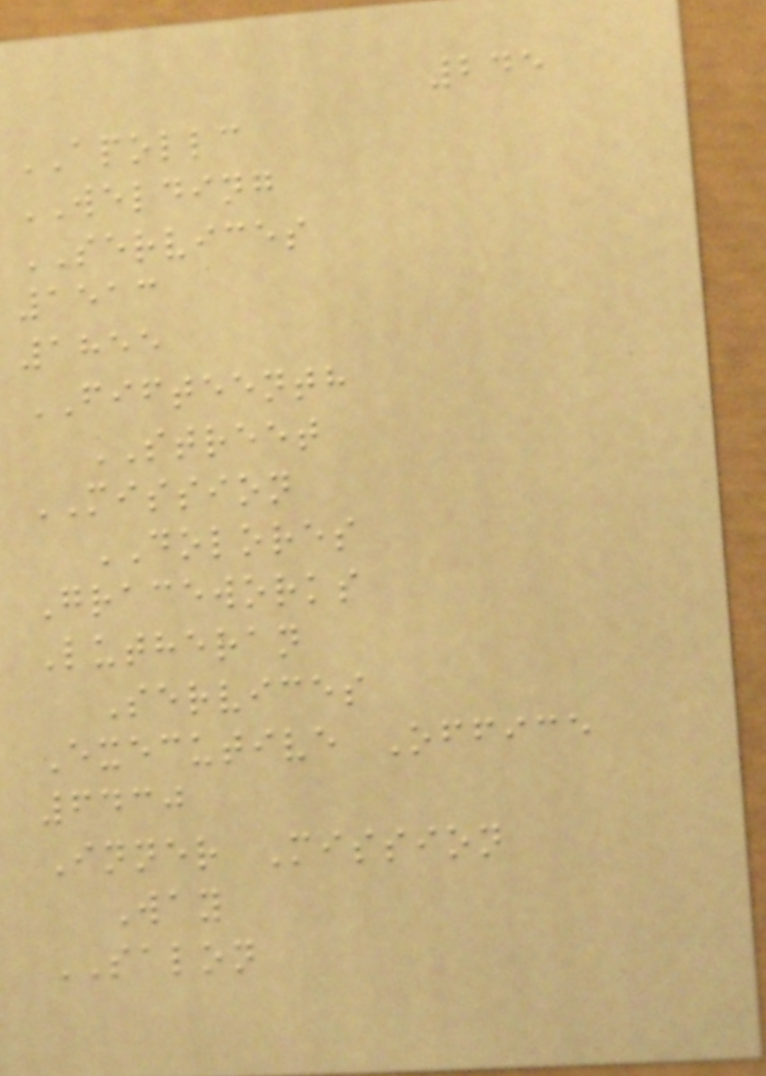245
APOLLC
WELDING
SERVICES
1513
1855
FIFTEENTH
STREET
MISSION
DOLORES
Graceworks
Lutheran
Services
Executive Office
6430
Inner Mission
Way
SALON
